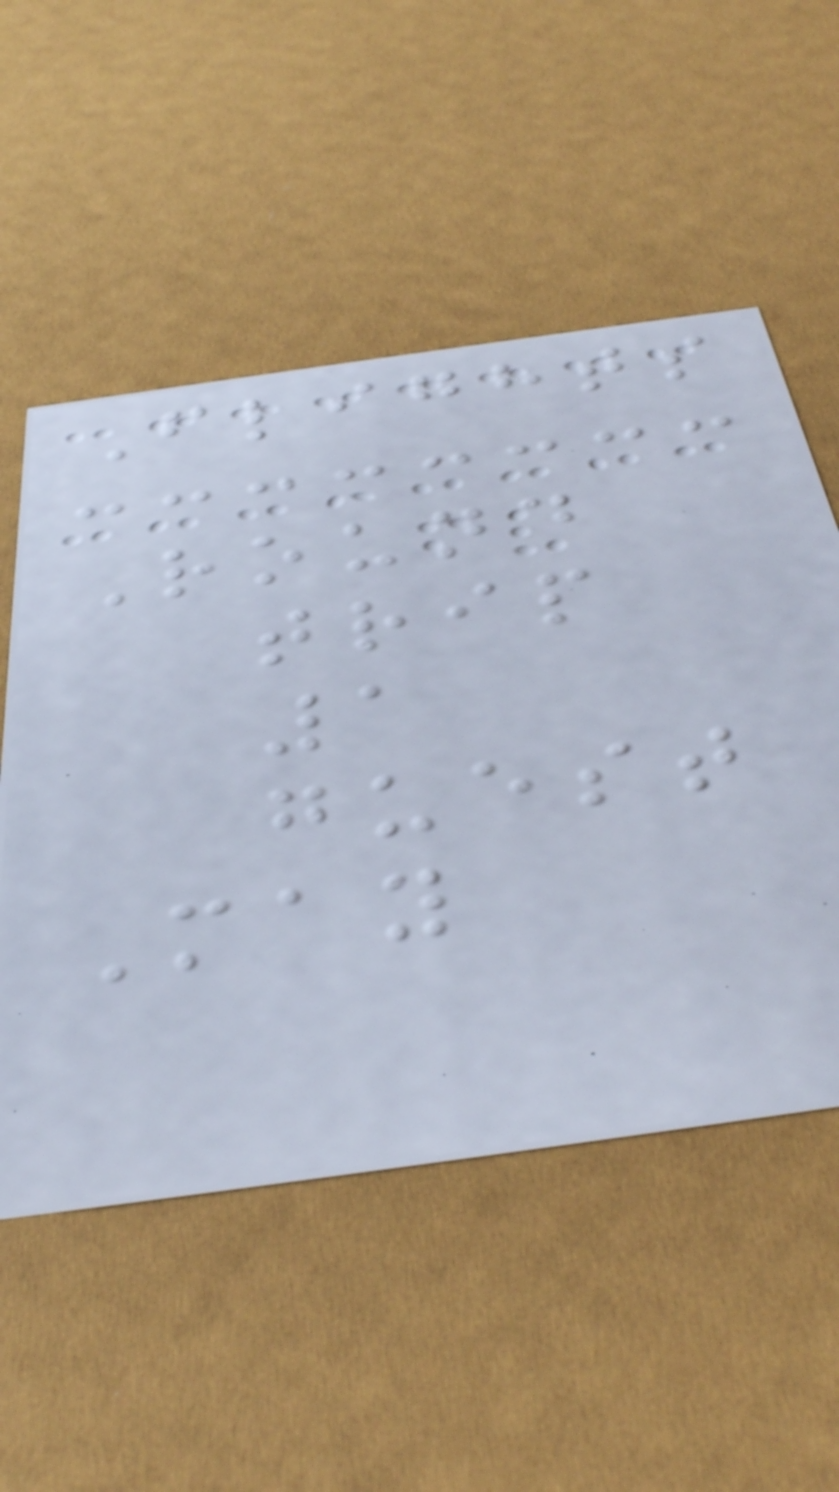Flights
Round
trip
1
guest
May
